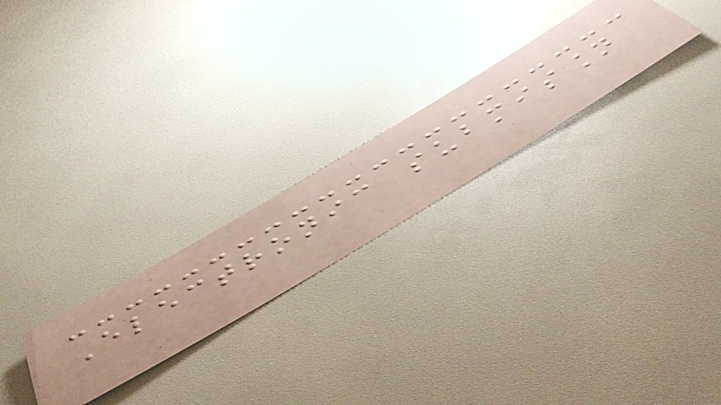Electronic submission
